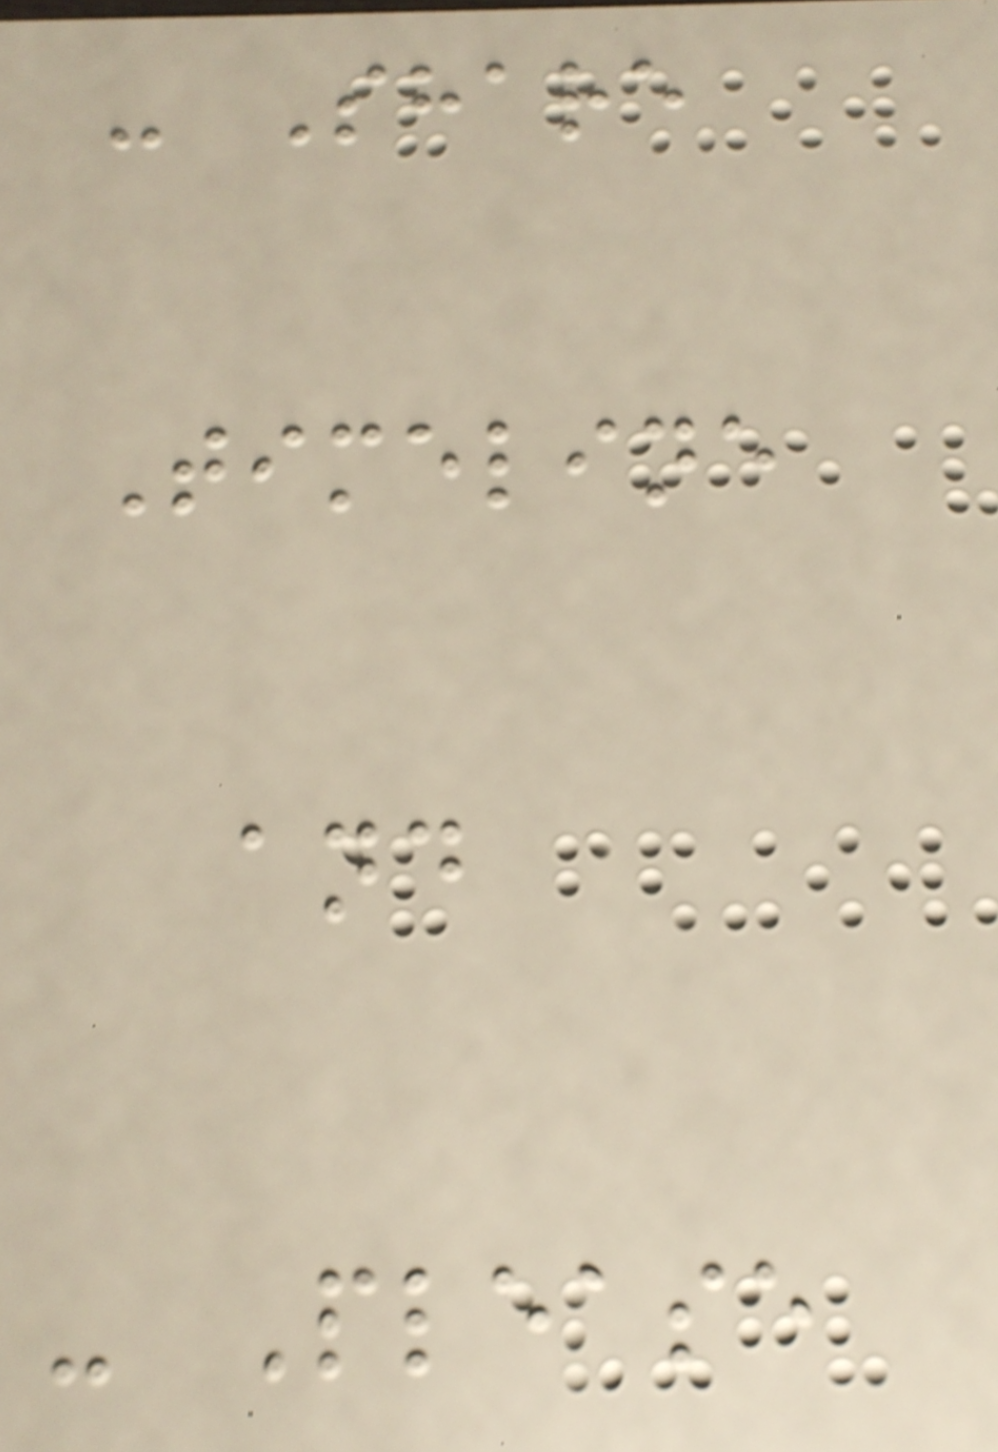- Share
Timeline
and
- Please
